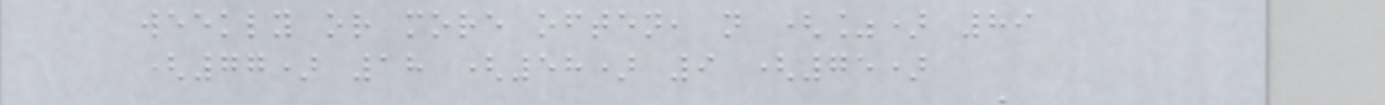weekly or more often, n (%) 89
(77) 18 (58) 9 (75)
